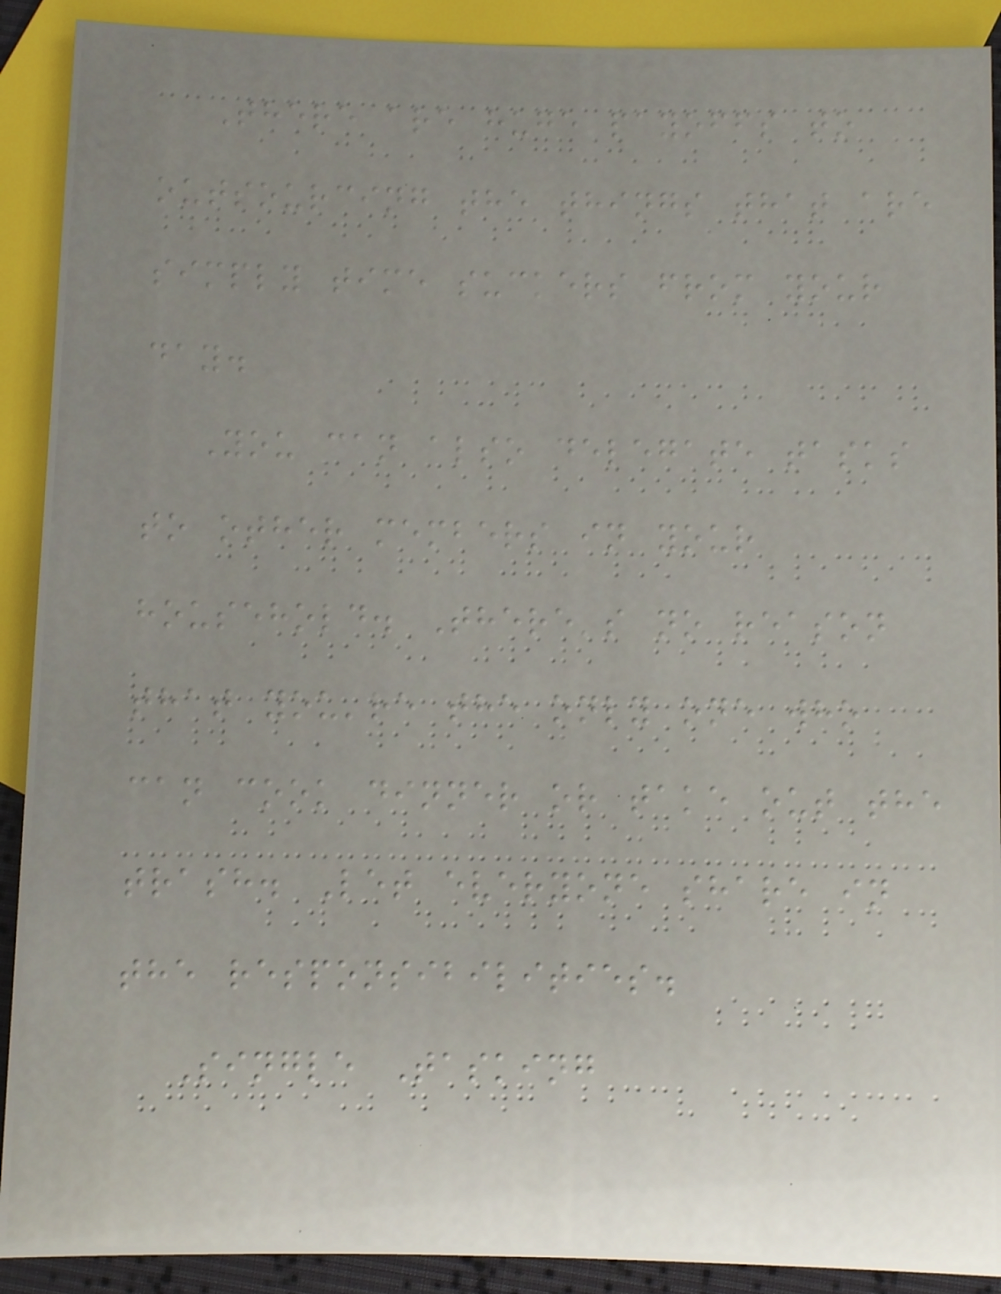There are huge payoffs to
outsourcing the things that are
simply time suckers from your
day.
You can also delegate tasks
to other members in your
household. There's no reason
that you're the only one who
can cook dinner or take out the
trash. Let everyone share in
the responsibilities.
Single Tasking
